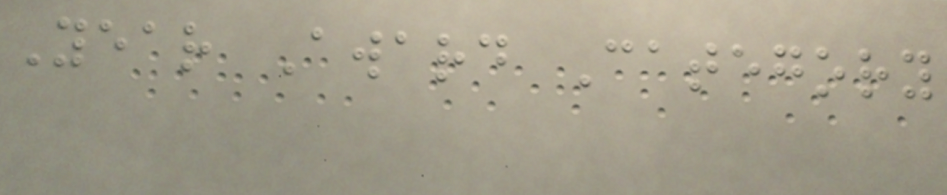Year Award Category
